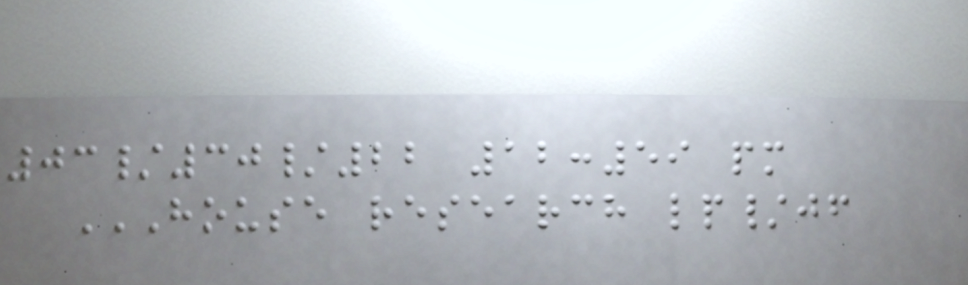03/30/22 12:59 pm
HOUSE RESEARCH LP/JF
